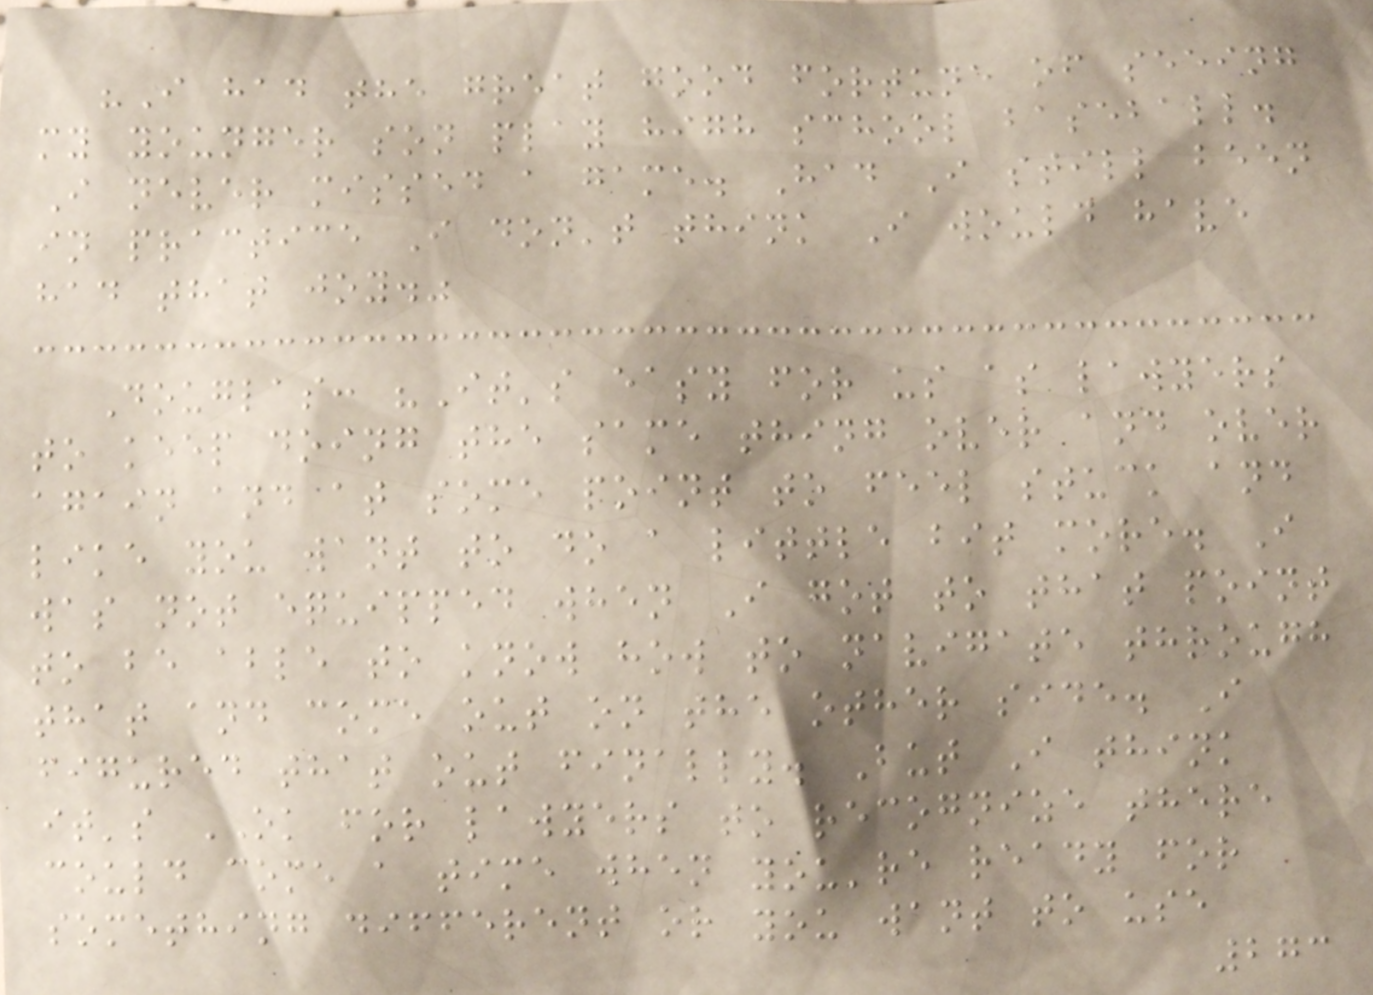"I had the great good fortune of seeing
my younger son play high school baseball.
I never missed a game. Had I still been
in practice I don't think I would have
had that joy."
Douglas: "It's easy for us as lawyers
to keep doing the same thing over and over
again and at some point to feel stuck and
like you want to do a little bit more. I
was not equipped when I got to that point
to be able to know how to navigate through
that and come out on the other side. I
figured that out finally. But I think
it's OK for lawyers to recognize there
could come a time when you're ready for
something different or you want to use
273
